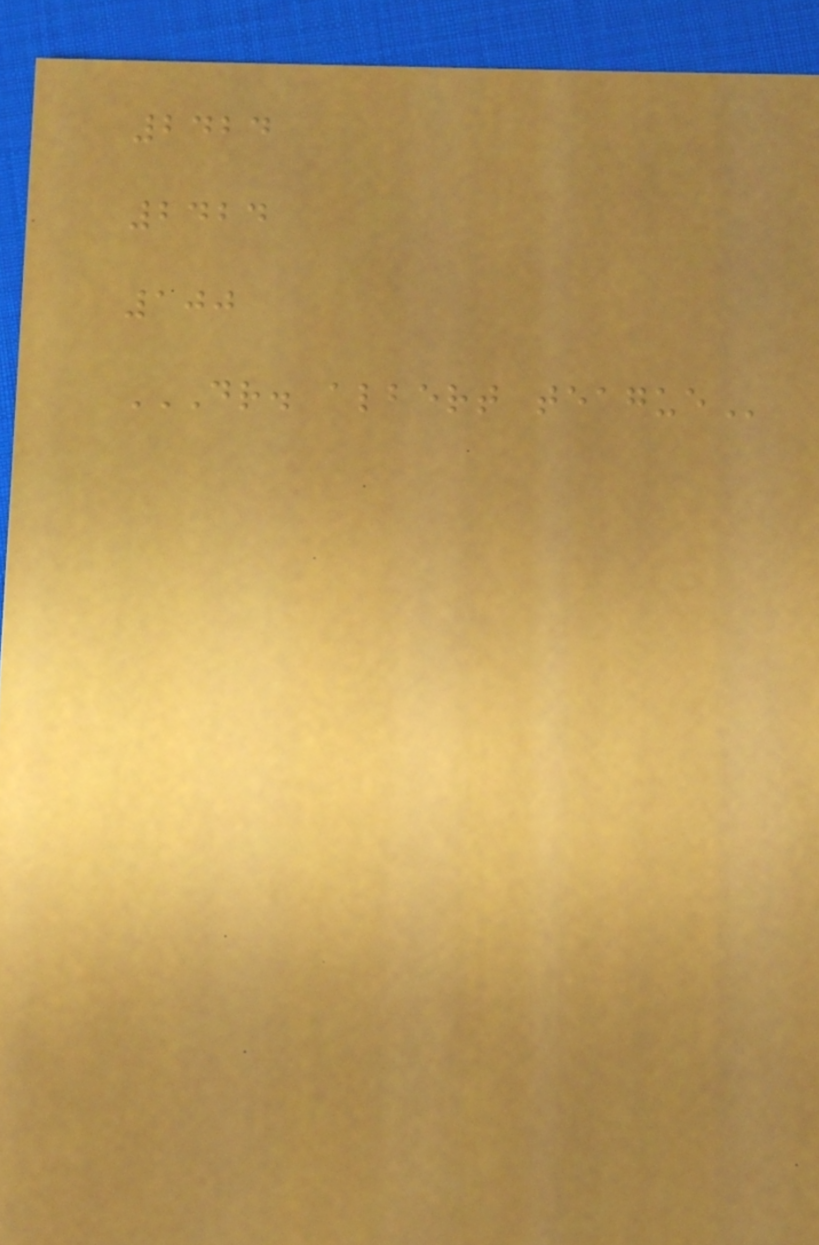2424
2424
100
DR. ALBERT TEAGUE
